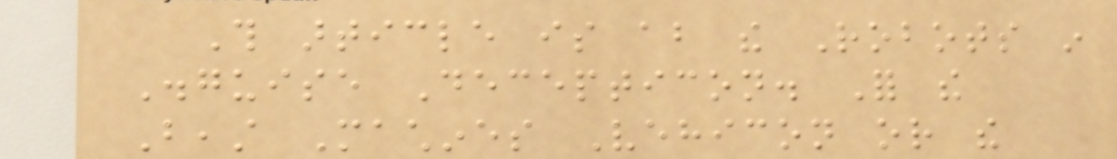This article is about the Robots in
Disguise Decepticon. For the
Beast Machines Vehicon or the
